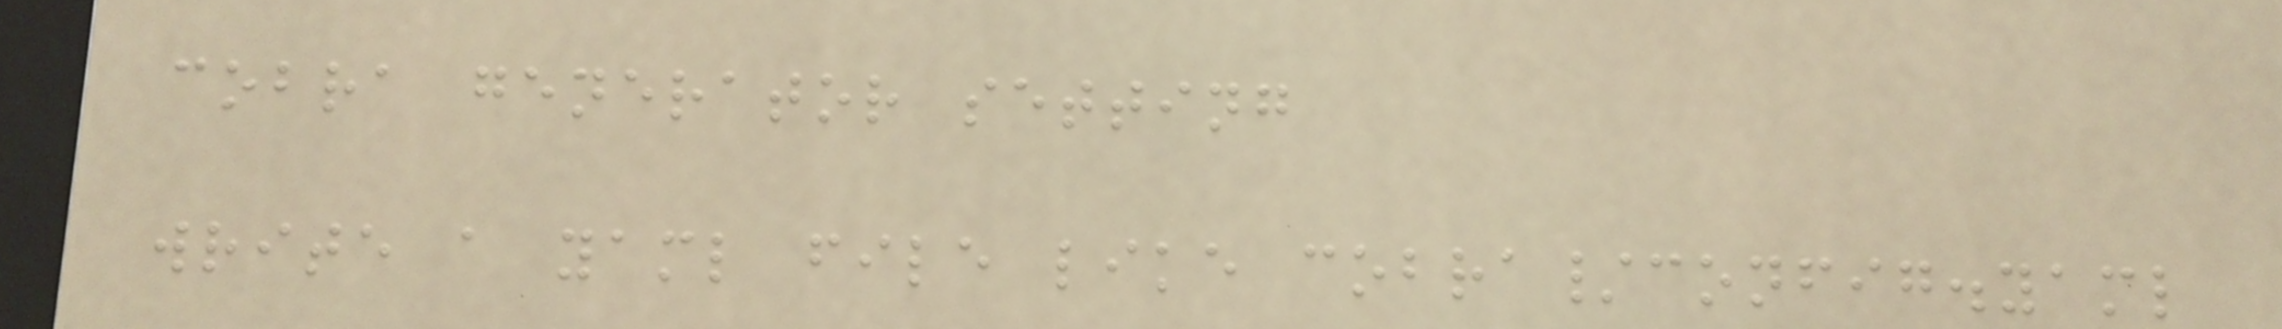cobra generator setting
write a yaml file like cobra/config.yaml
